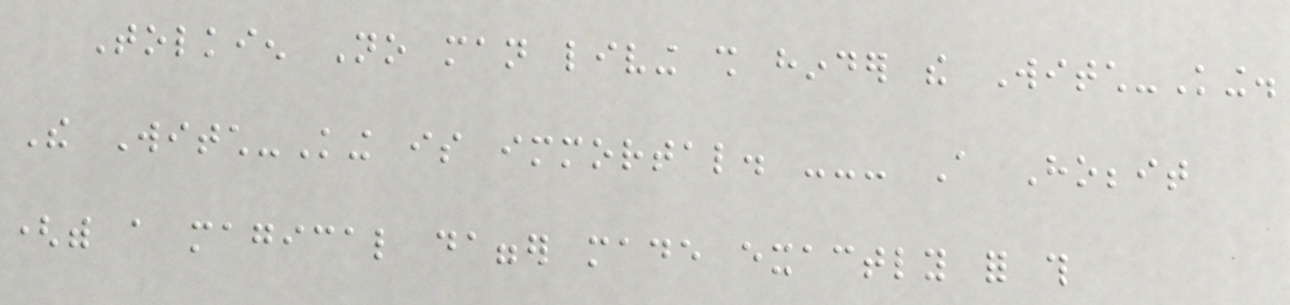Tolkien No man living shall hinder the Witch-King.
The Witch-King is immortal. --- A Hobbit
(with a magical dagger made exactly for this
